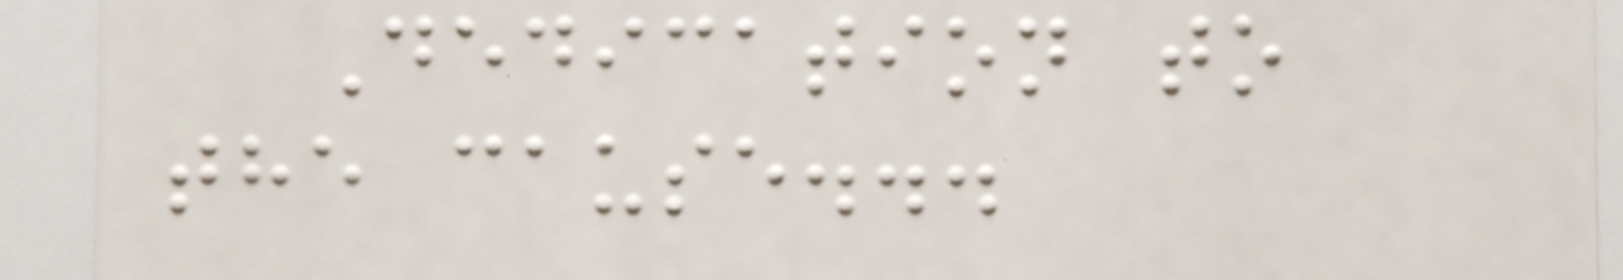Dedication to
the cause...
